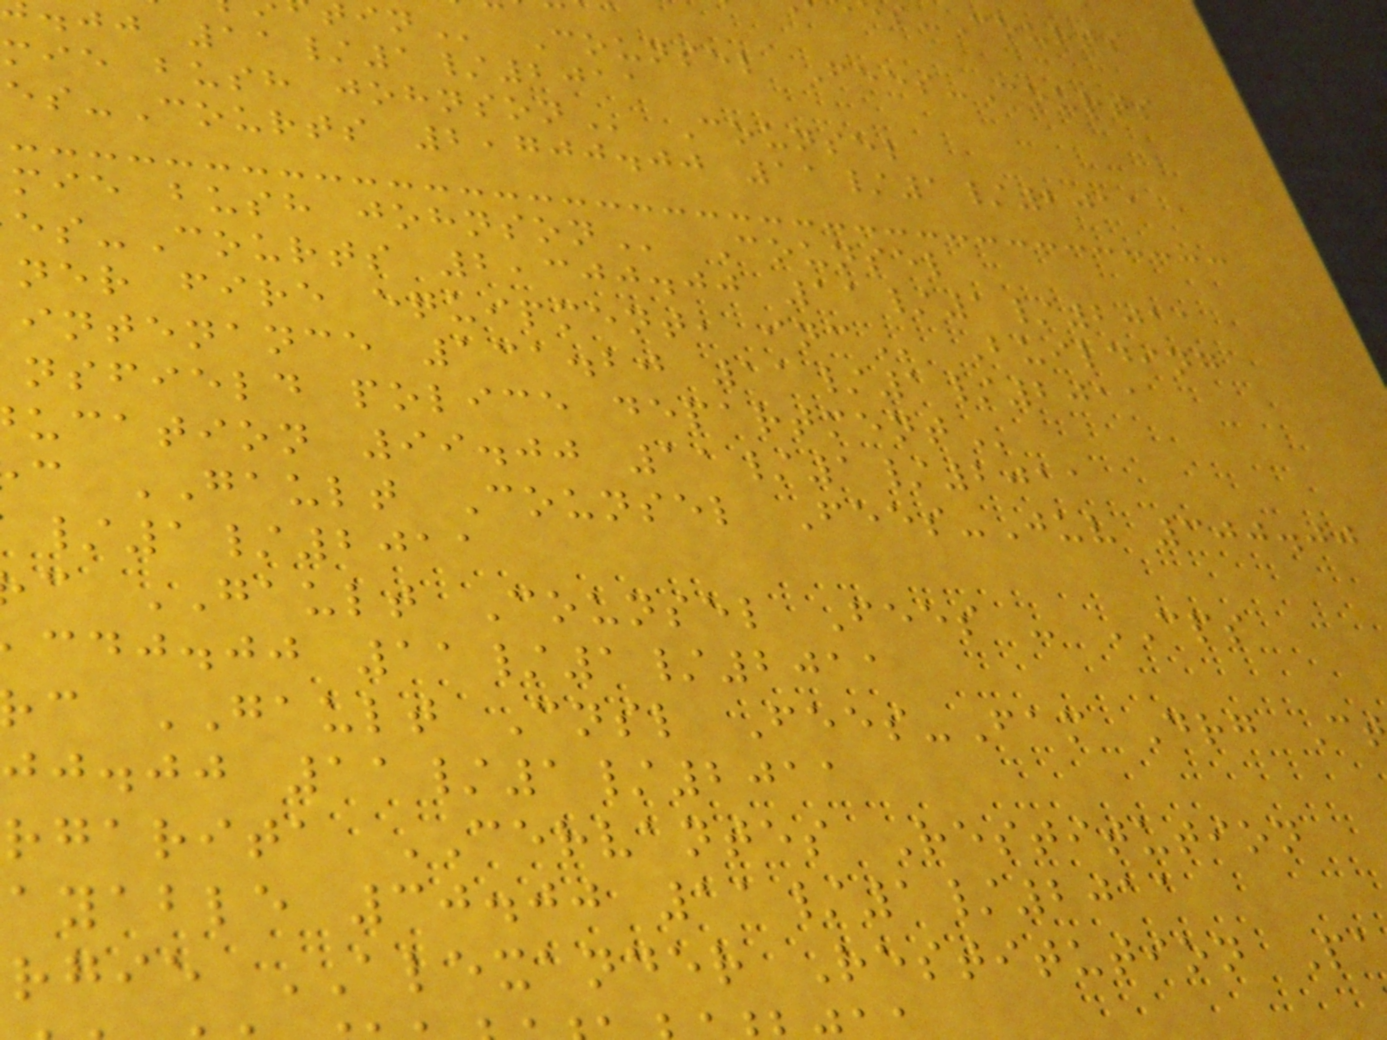Counsel Fees-Courts
.jj 11/1/2011
mie bush
es-Courts 2,700.00 11/1/2011
mie bush
es-Courts 2,300.00 11/1/2011
ner fire equipment,
intenance 131.20 11/1/2011
nsfield police
ucation 99.00 11/1/2011
c GAULT Counsel Fees-Juv 300.00
/1/2011
c GAULT Counsel Fees - CPS
cdj.jj 11/1/2011
c GAULT Cnsl Fees-Fam Drg C
jj.jj 11/1/2011
rgarita CERVANTES Restitution
ayable 30.00 11/1/2011
rgie ALEXANDER Restitution P
